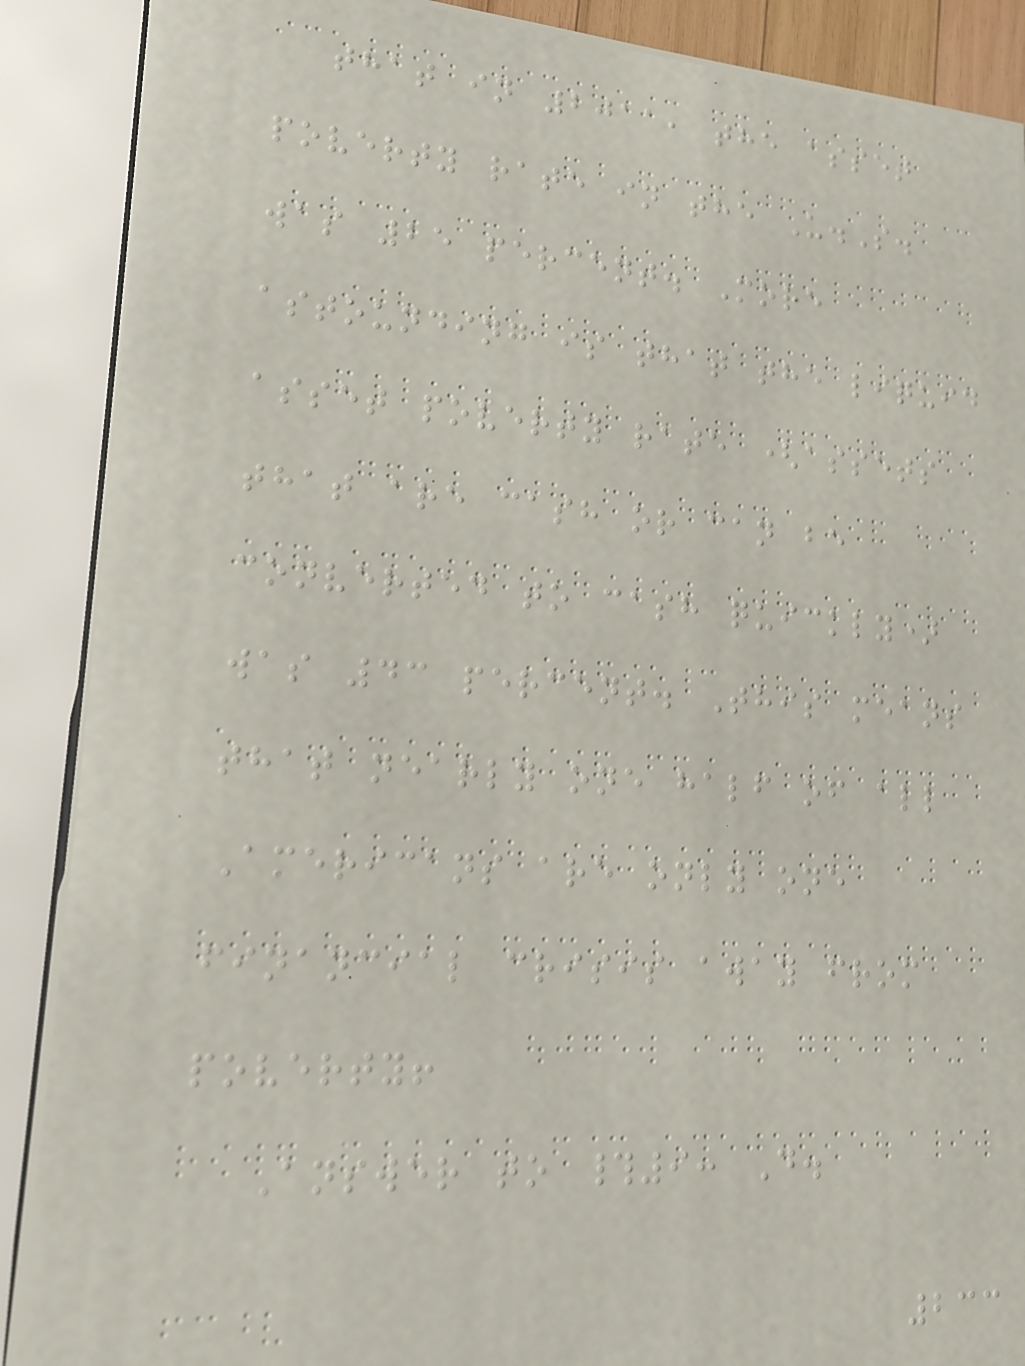that in 2011, the asset
poverty rate in the U.S.
was 25 percent. More
astounding is that the liquid
asset poverty rate (assets
that are cash or can be
converted to cash quickly)
was 43 percent. This means
that nearly one half of all
Americans are only one
financial crisis away from
poverty!
Answer to #9: D.
233
